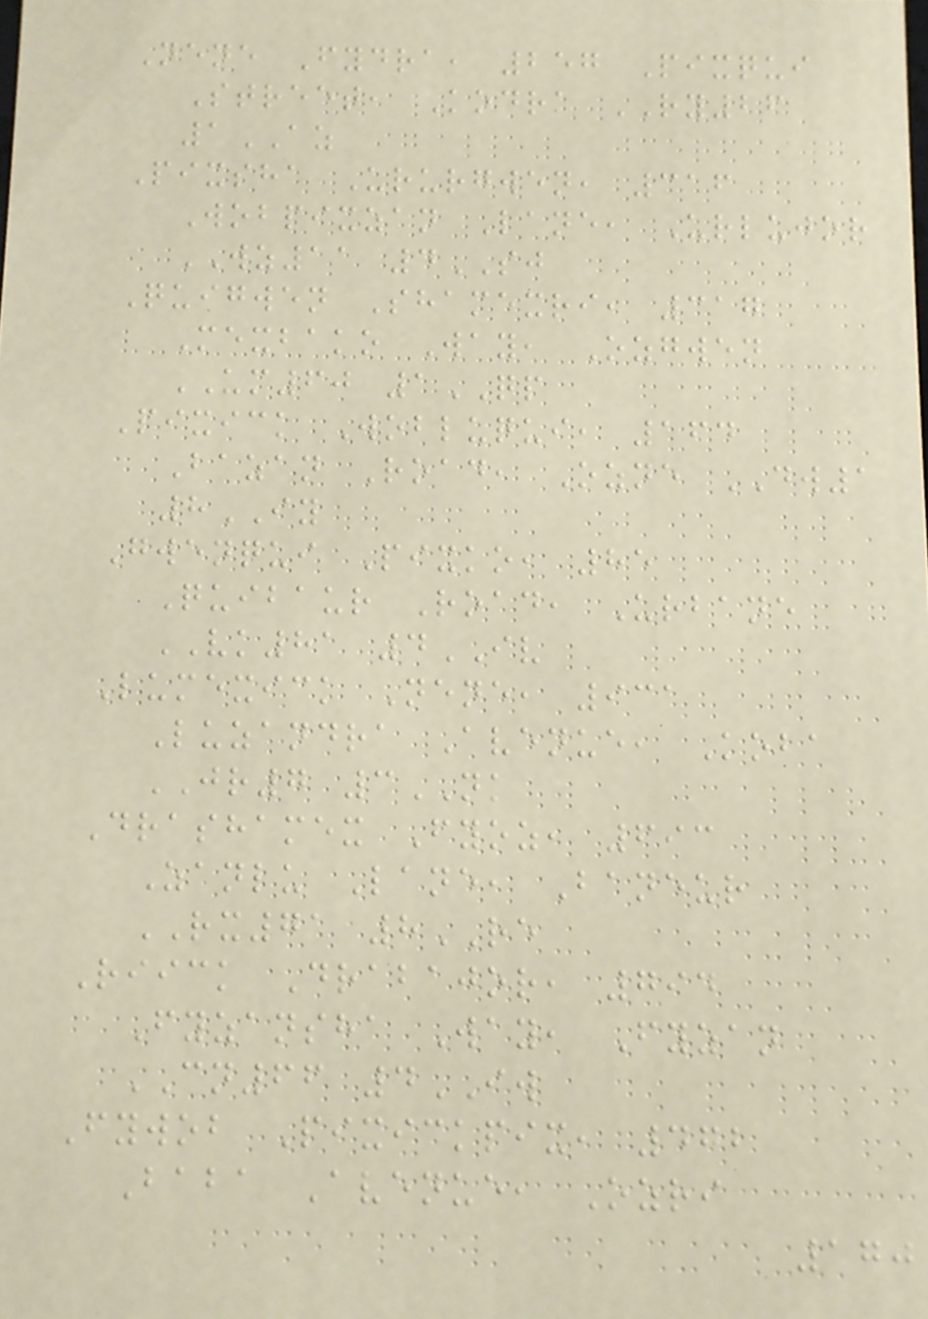Nene Fydra, 257 Pixqui
Street, Kodra RY26
1AZ
Pixsha Ururgwen, 316
Wobpixzan Lane, Urlujor
WZ11 4SJ
Quigwen Shamexri, 317
Mexbako Way, Ozgwen
UM60 1QP
Pixick Wobluqui, 164
Bazan Road, Ozne DW1
8IY
Gwenqui Pixko, 85
Quibaur Road, Urbane
VK81 4IV
Lumexick Nene, 931
Luzandra Avenue, Koba
JR7 3NK
Drashamex Fyoz, 693
Zanlu Lane, Baneur
RX71 8RE
Riick Drabajor, 794
Fyzansha Way, Fyzan
CN66 4IW
Fywob Pixickpix, 472
Baba Avenue, Ozri
170
